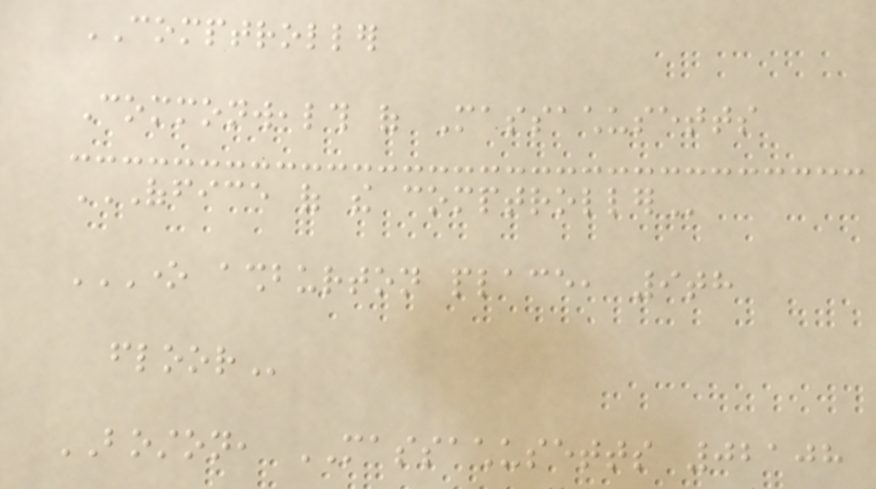COMPTROLLER
Commonwealth of Massachusetts
OFFICE OF THE COMPTROLLER
ONE ASHBURTON PLACE, 9TH
FLOOR
BOSTON, MASSACHUSETTS 02108
